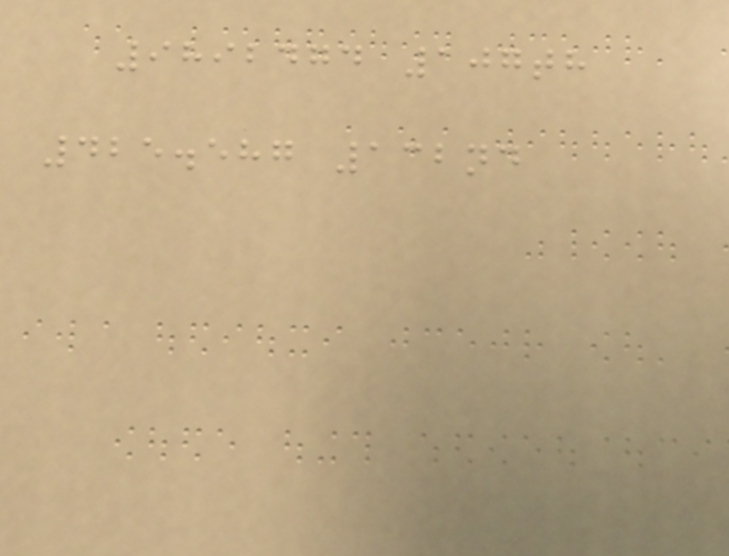9892474 107th
425.587 132nd
